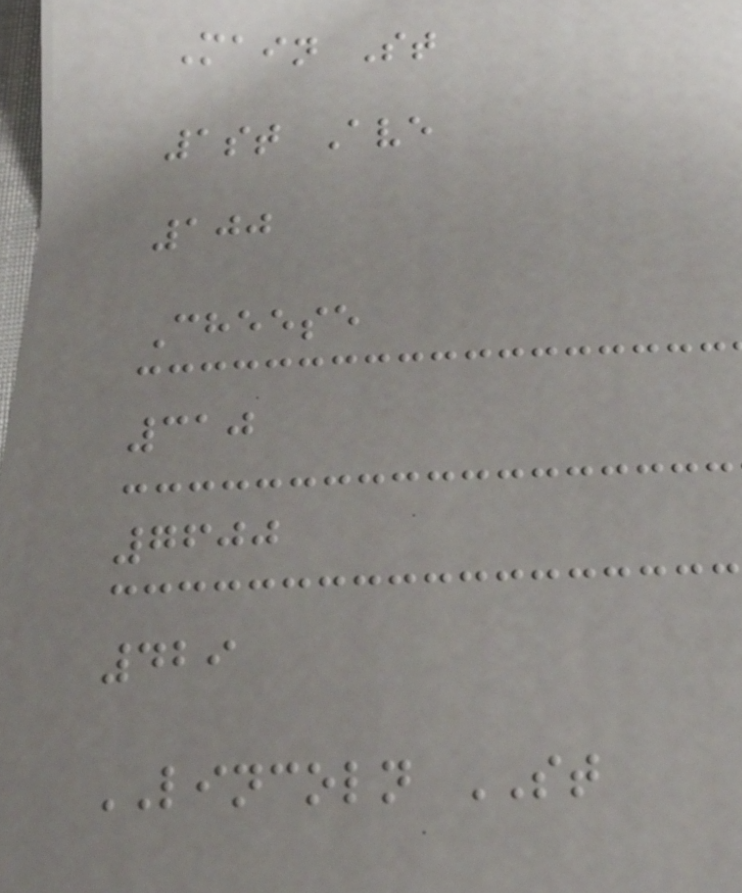Main St
1st Ave
100
Cheese
310
7600
429
LINCOLN ST
